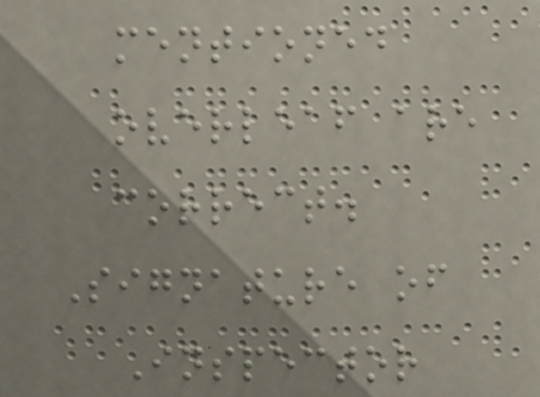mentioned
overleaf are
correct.
Signature of
Inspector
